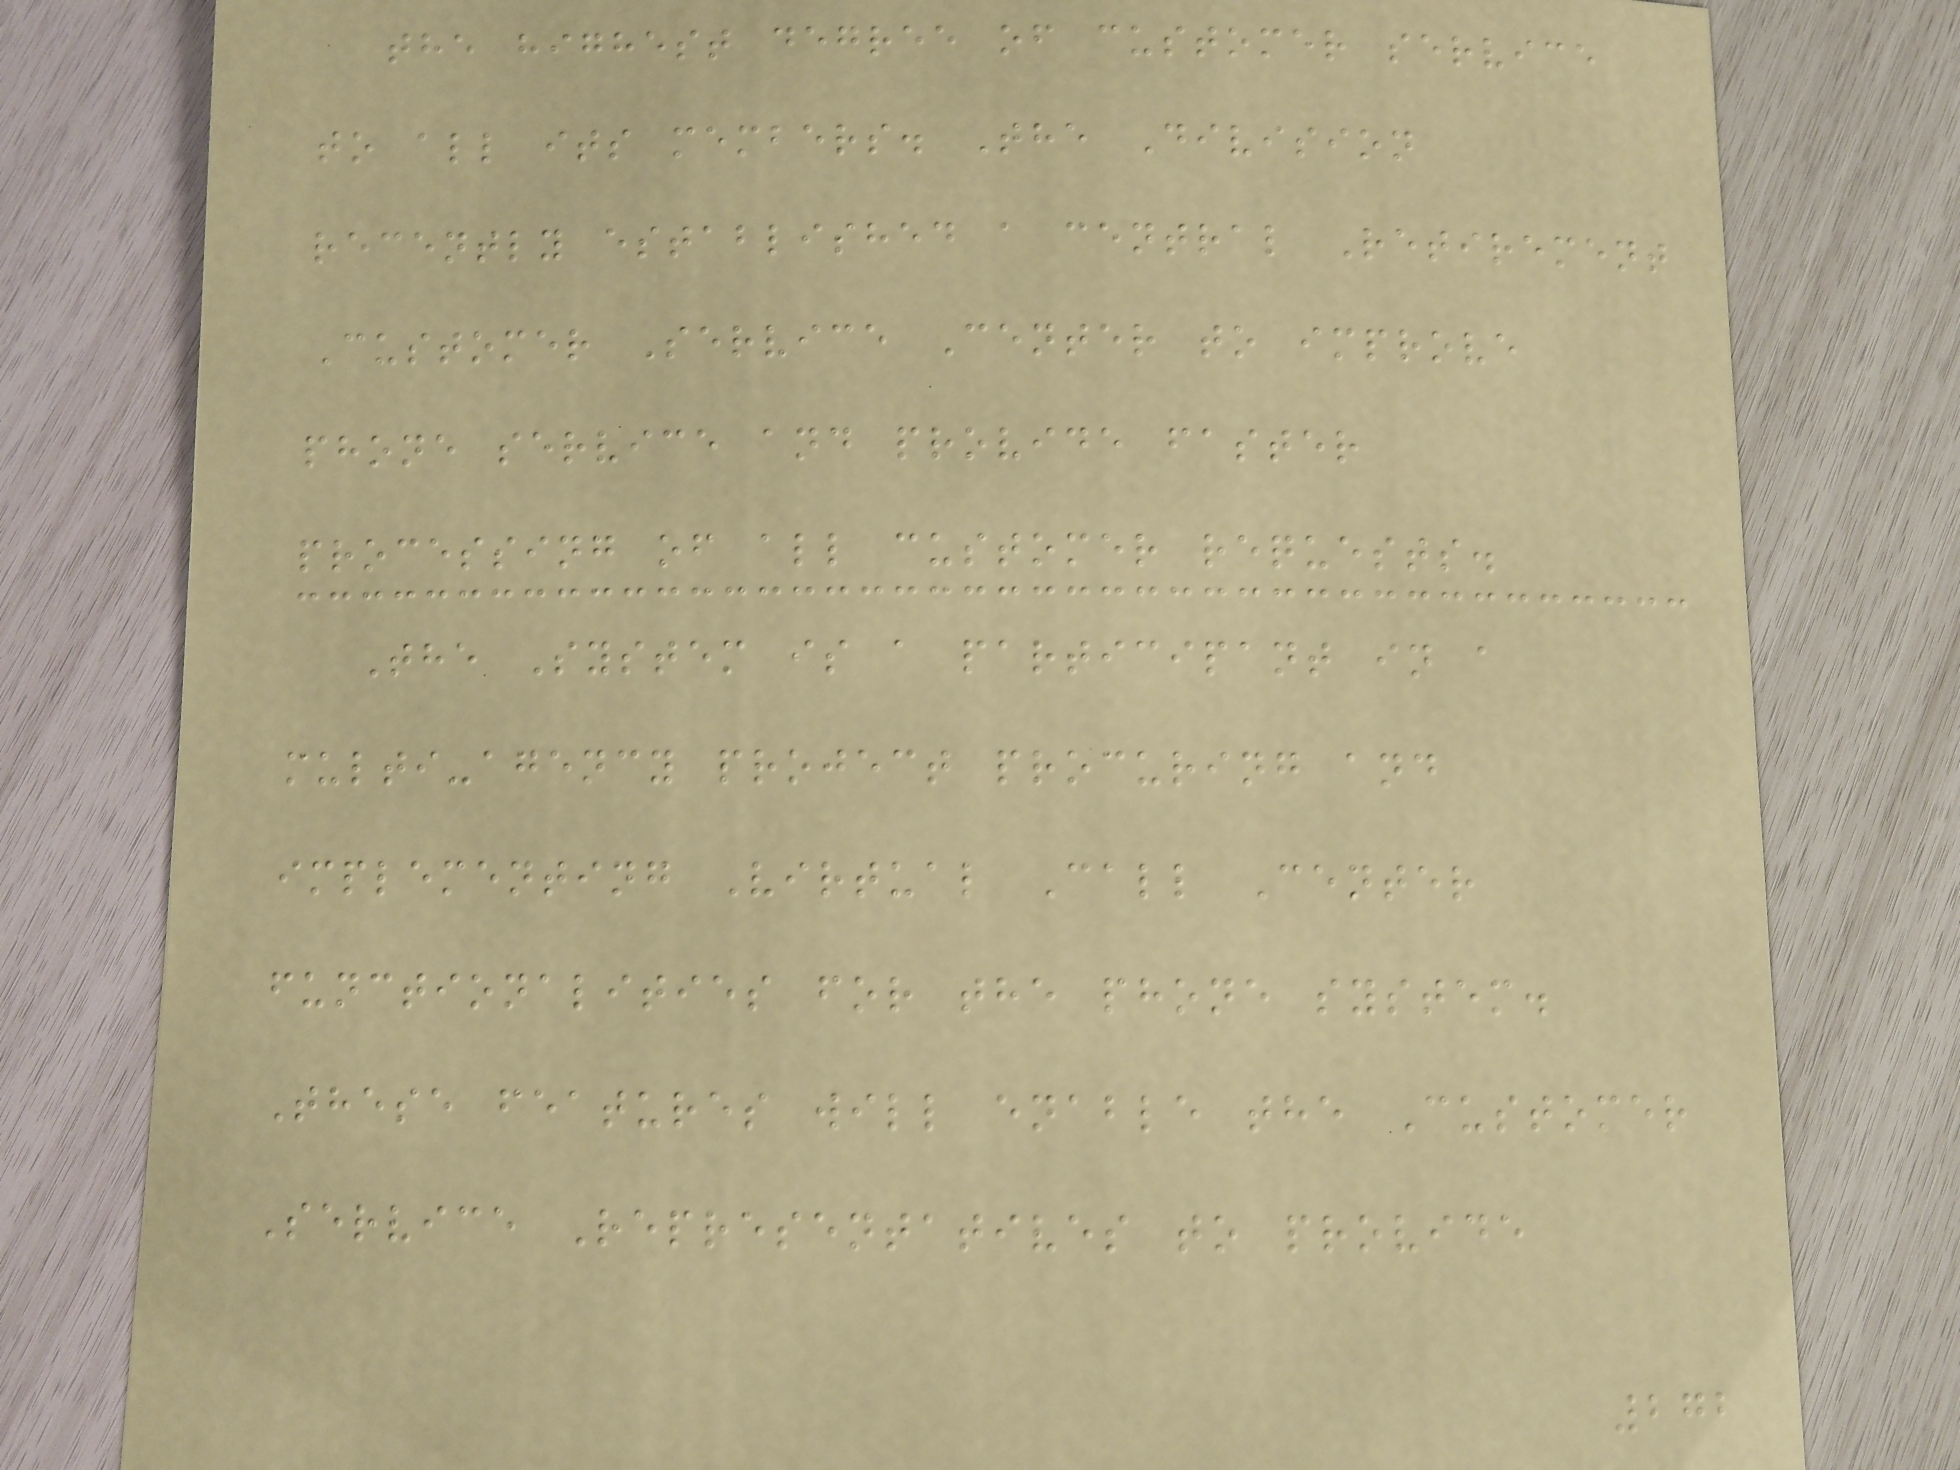the highest degree of customer service
to all its members. The Division
recently established a central Retirement
Customer Service Center to improve
phone service and provide faster
processing of all customer requests.
The System is a participant in a
multi-agency project procuring and
implementing Virtual Call Center
functionalities for the phone system.
These features will enable the Customer
Service Representatives to provide
272
